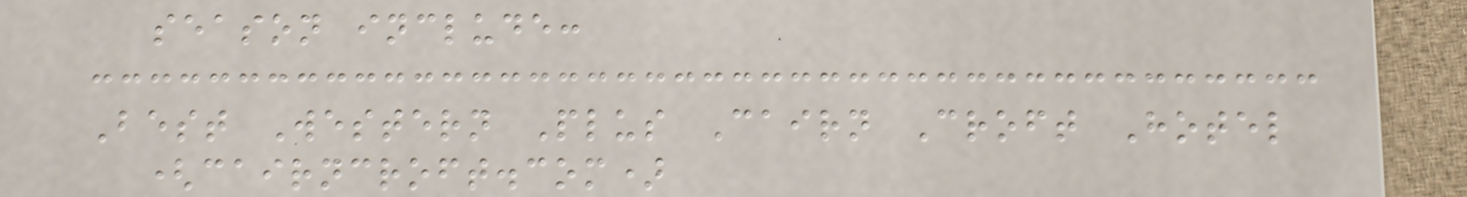season include:
Best Western Plus Cairn Croft Hotel
(cairncroft.com)
